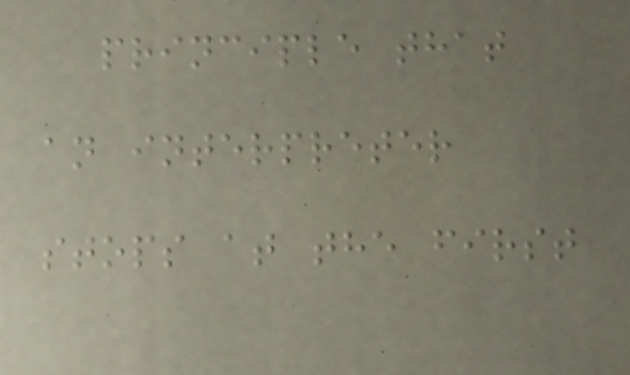principle that
an interpreter
stops at the first
